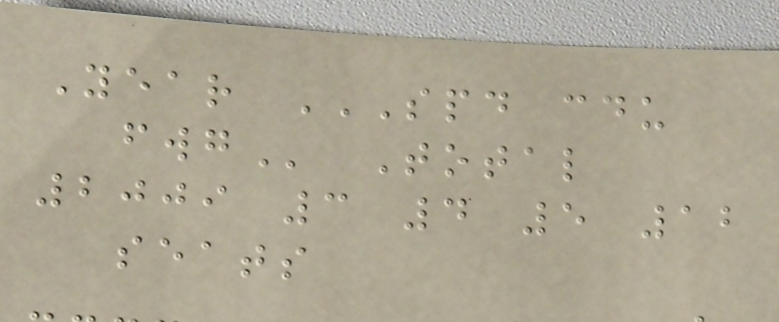Year SPD CDU
FWG Total
2009 3 4 5 12
seats
